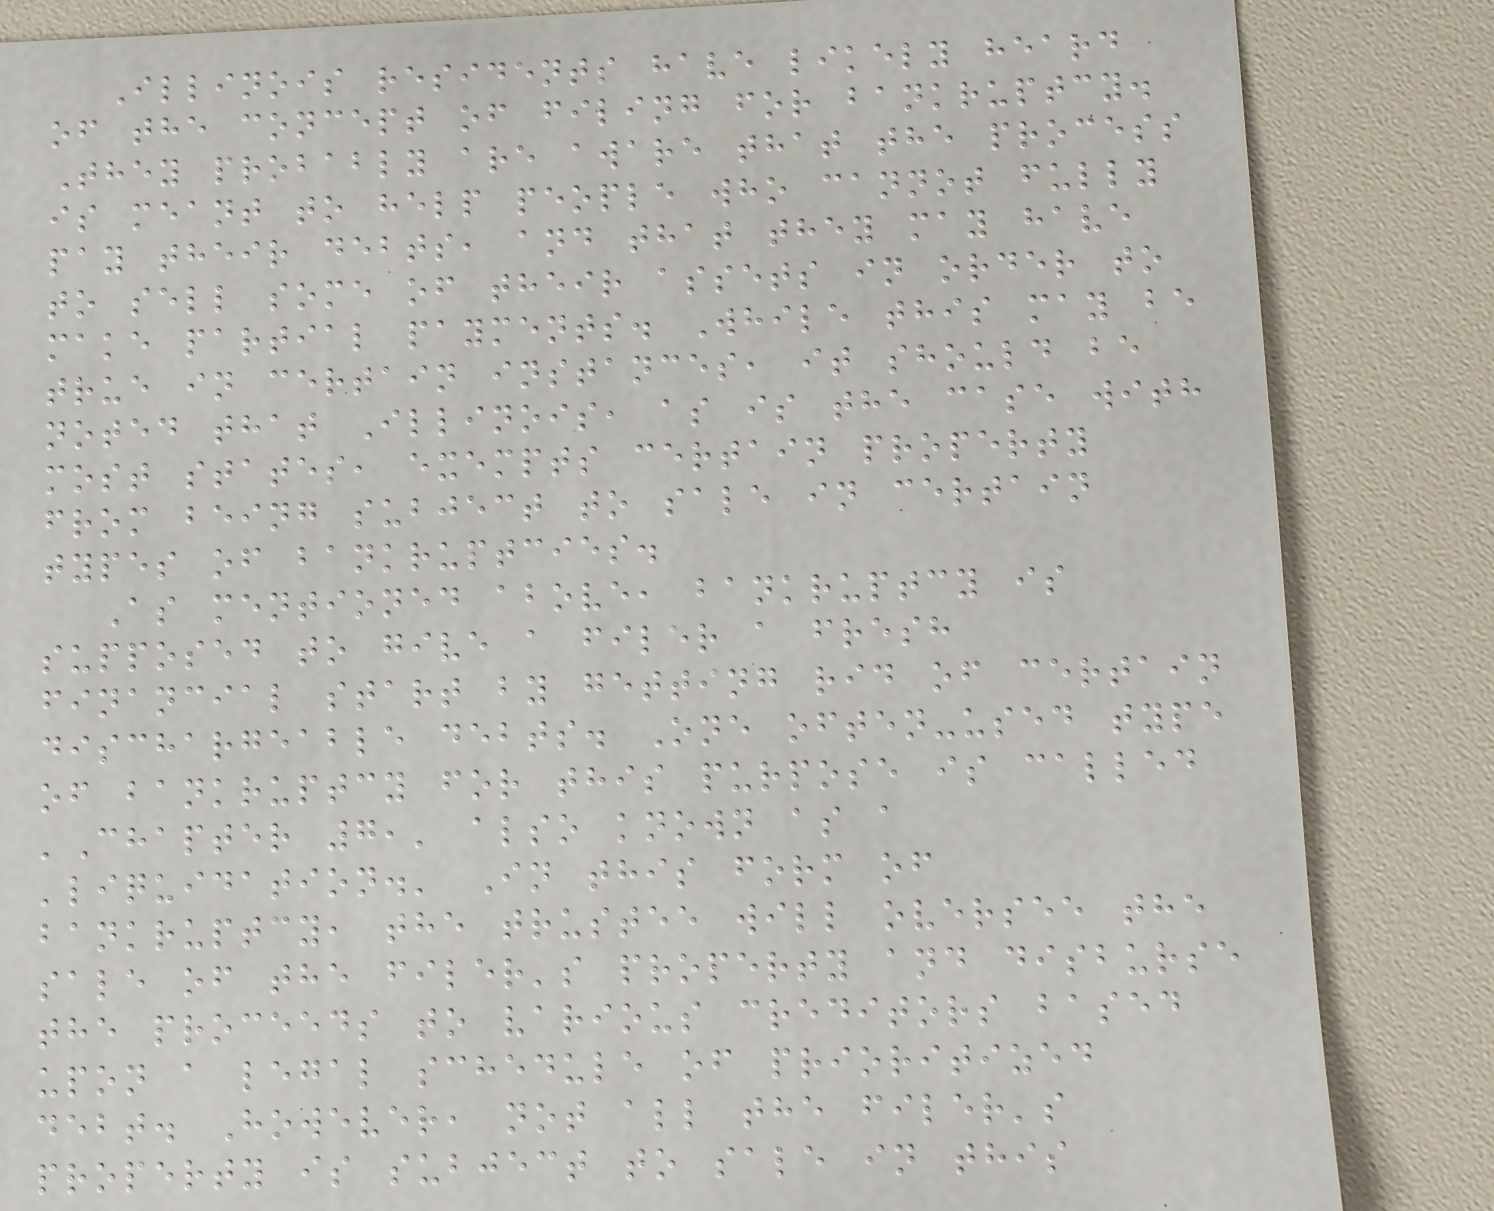Illinois residents have likely heard
of the concept of filing for bankruptcy.
They probably are aware that the process
is meant to help people who cannot fully
pay their debts, and that they may have
to sell some of their assets in order to
make partial payments. While this may be
true in certain instances, it should be
noted that Illinois, as is the case with
most states, exempts certain property
from being subject to sale in certain
types of bankruptcies.
As mentioned above, bankruptcy is
supposed to give a filer a fresh
financial start by getting rid of certain
dischargeable debts. One often-used type
of bankruptcy for this purpose is called
'Chapter 7,' also known as a
'liquidation.' In this form of
bankruptcy, the trustee will oversee the
sale of the filer's property and disburse
the proceeds to various creditors based
upon a legal schedule of prioritized
debt. However, not all the filer's
property is subject to sale in this
